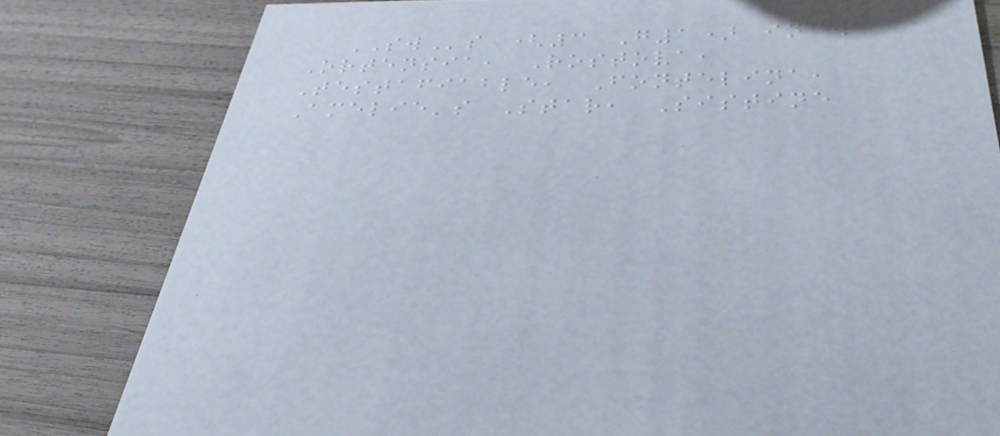SWs (3 G1) inc.
Ortensia, Rostova,
Testafiable, Fontelina,
Amelie's Star, Sistine
